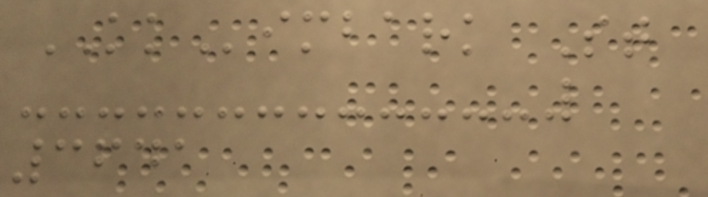KKimbark St
3641
